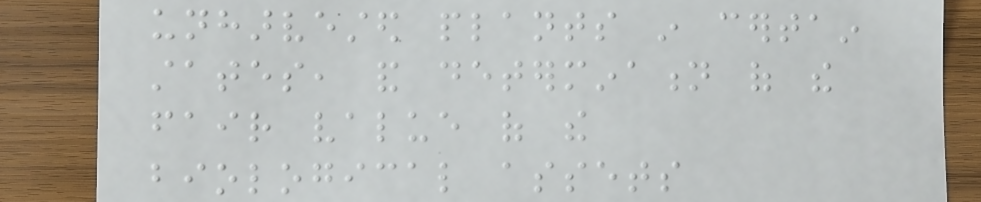unharvested plants in certain
states, and determination of the
fair value of the
biological assets
